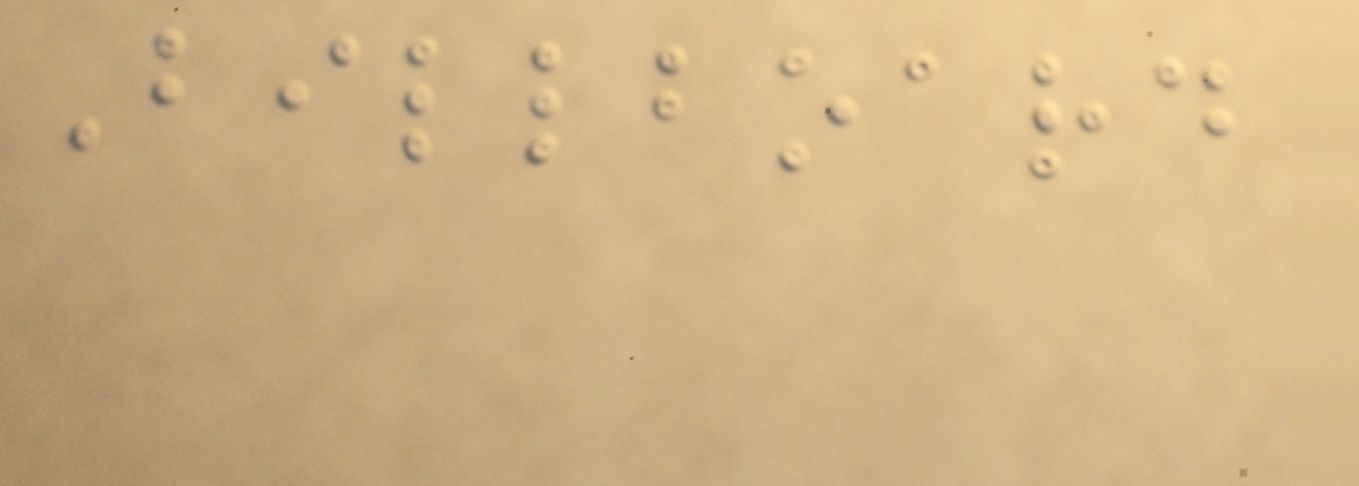Billboard
